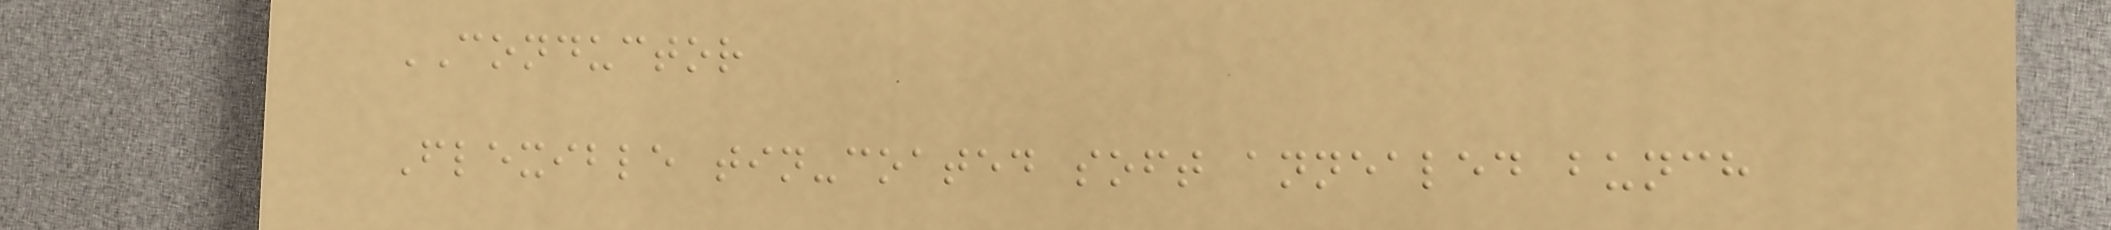CONDUCTOR
Flexible tin-coated soft annealed bunch
